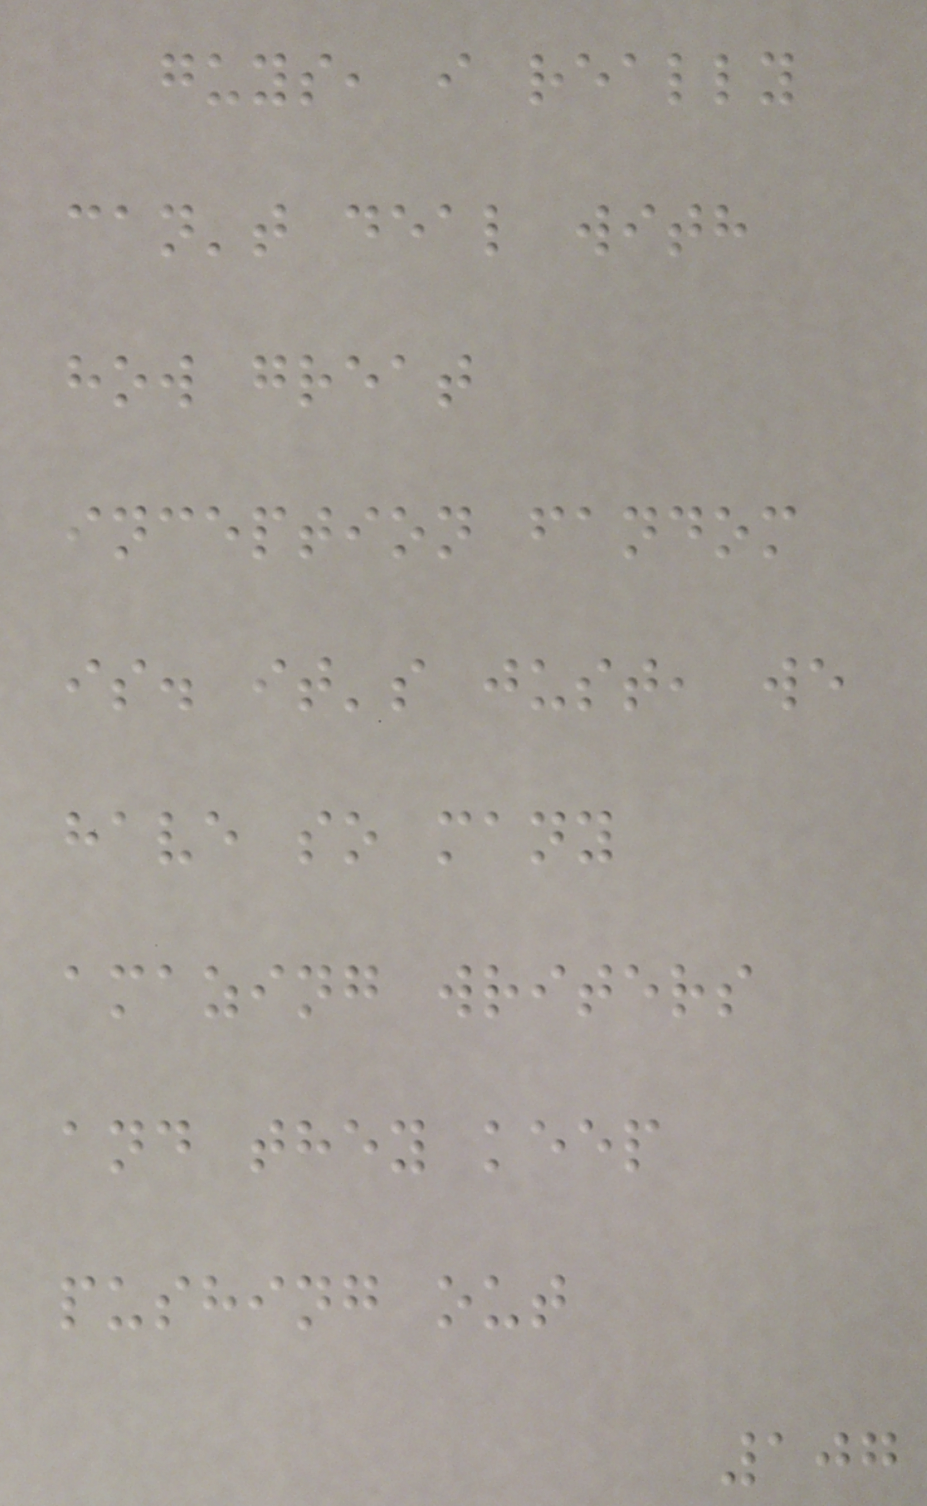guys, i really
can't deal with
how great
inception fandom
is. it's just, we
have so many
amazing writers
and they keep
pushing out
107
